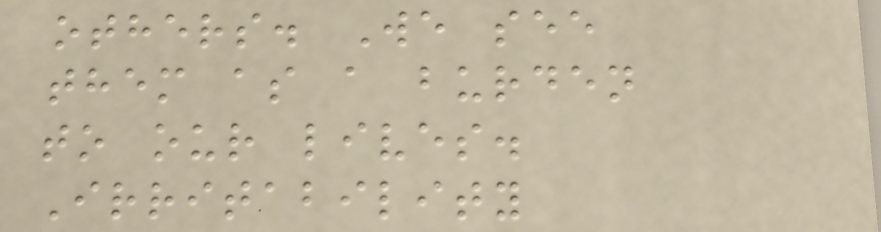others. We see
them as a burden
to our lives.
Irritability
